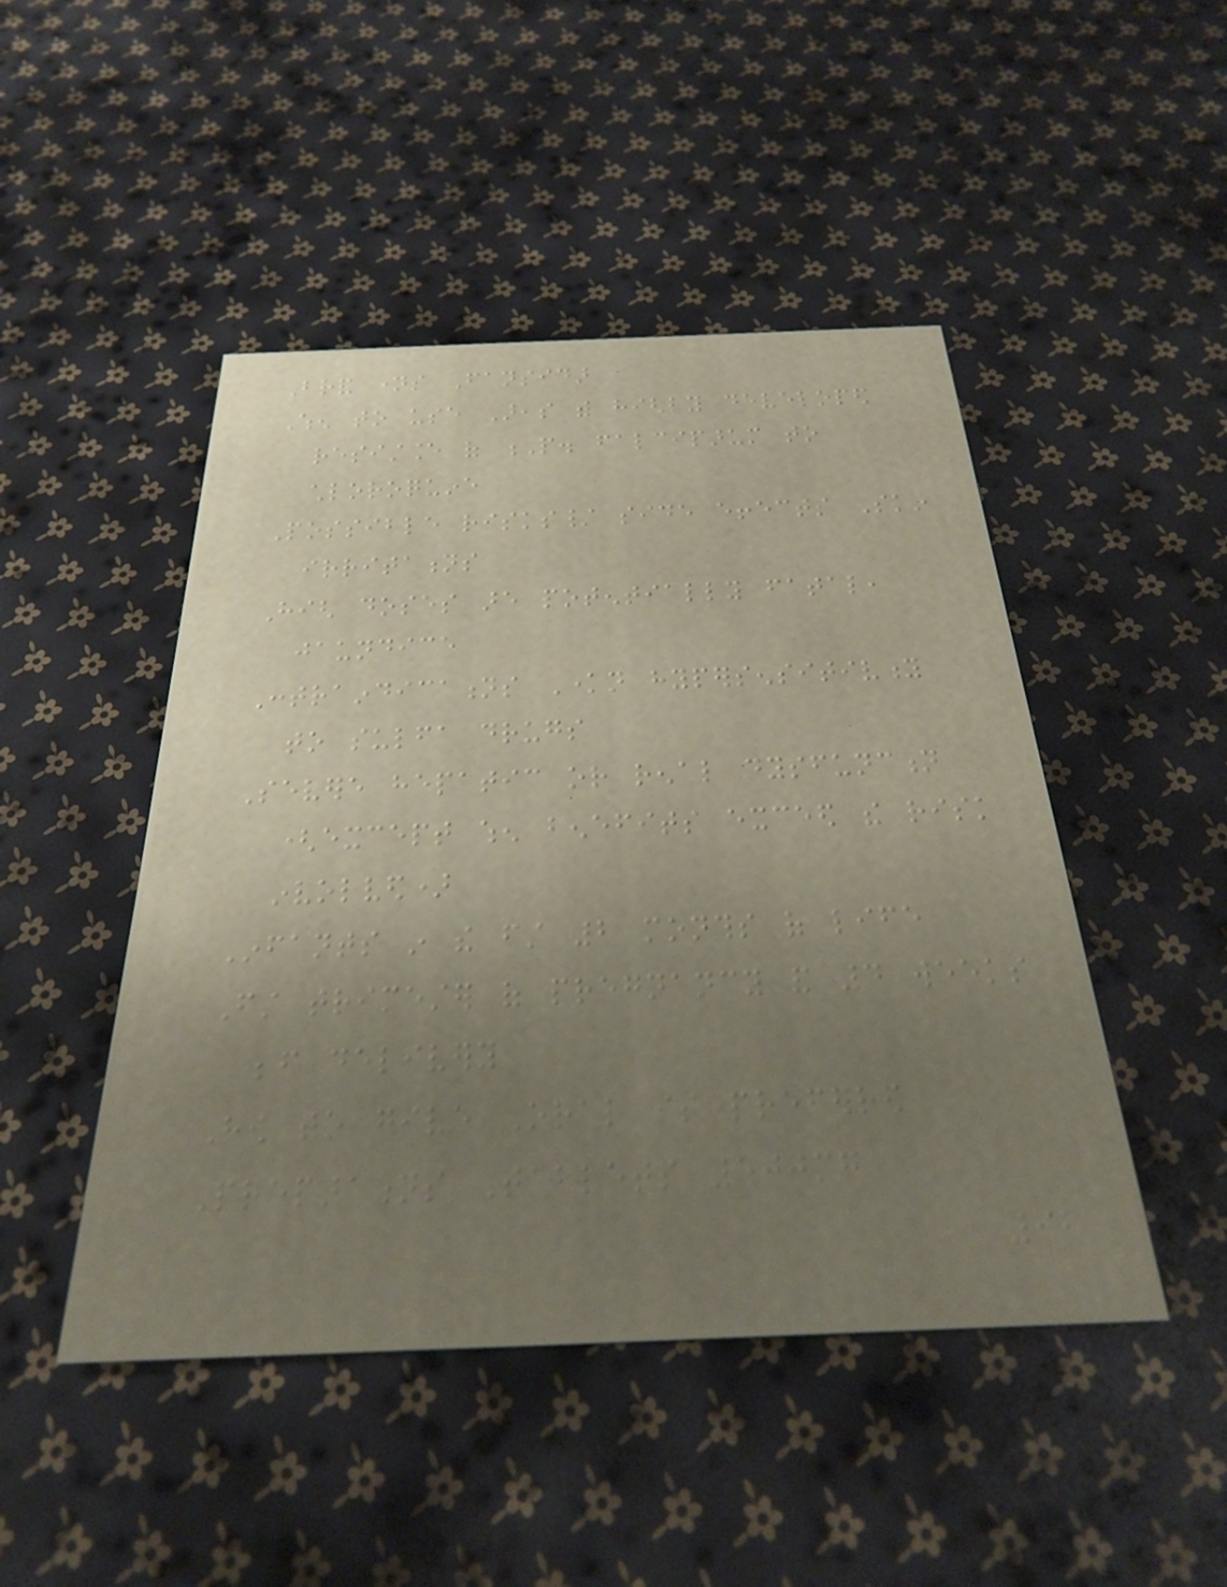Brand names Fansidar
When to use Areas with highly developed
resistance of P. falciparum to
chloroquine
Possible risks/ side effects Skin
irritations
High doses are potentially fatal,
jaundice
Contraindications Known hypersensitivity
to sulfa drugs
Severe hepatic or renal dysfunction
(except when benefits exceed the risk
involved)
Infants in the first 2 months of life
First trimester of pregnancy and 4 weeks
before delivery
How to give Oral is preferred
Preparations Tablets 500mg
92
